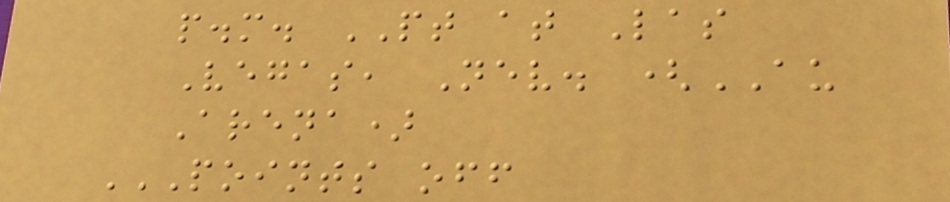p.m. PT at Las
Vegas, Nev. (AU
Arena)
POINTS OFF
